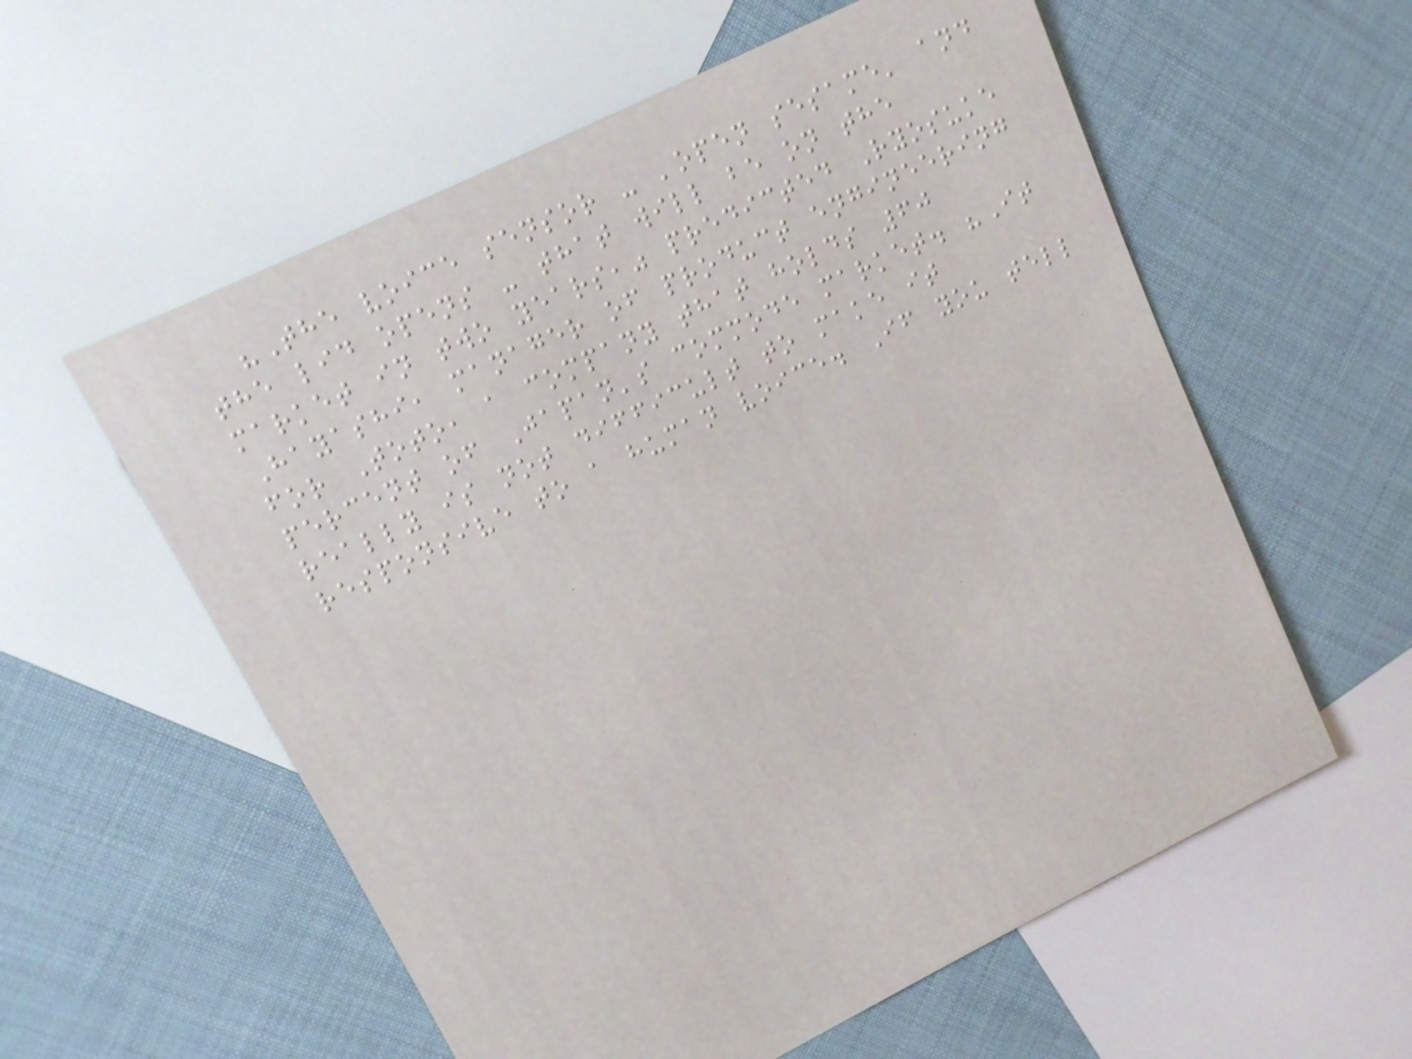"The voice sensor - 'open sesame' and
the lid opens - that will be on the
market in two years," predicted Ryosuke
Hayashi, manager of product engineering
for Toto, a company that holds 60
percent of Japan's commode market. "It
really is not difficult to make it
responsive to a human voice. If you tell
